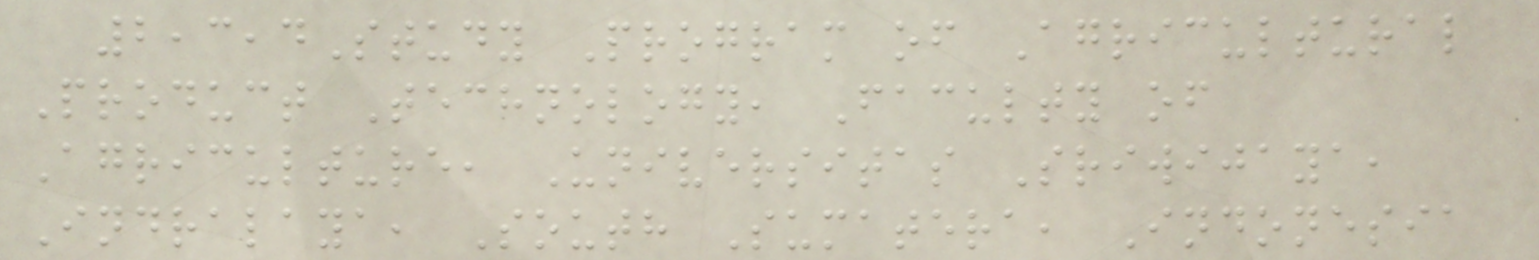2,3,4Study Program of Agricultural
Product Technology, Faculty of
Agriculture, Universitas Sriwijaya,
Indralaya, South Sumatera, Indonesia
